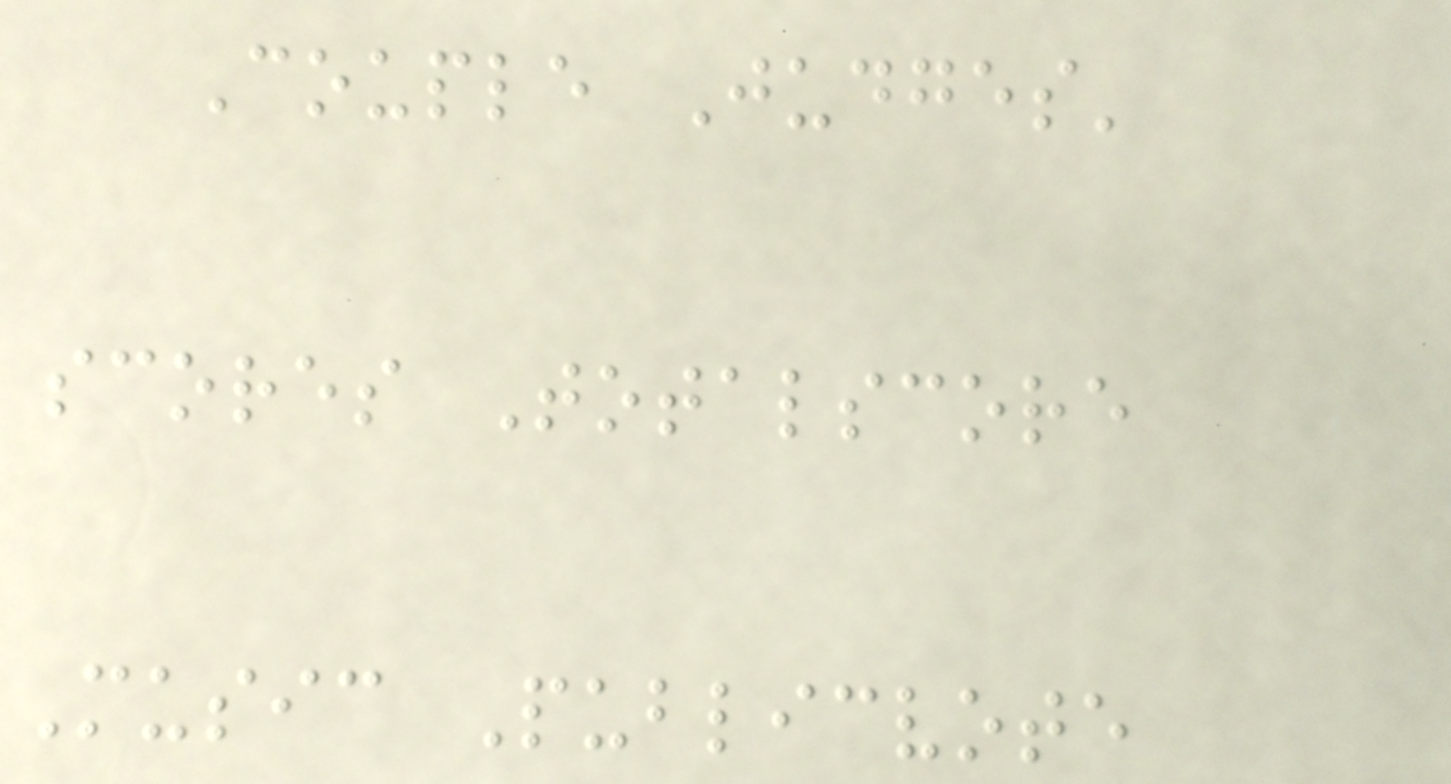Couple Judges'
scores Totalscore
Music Publicvote
